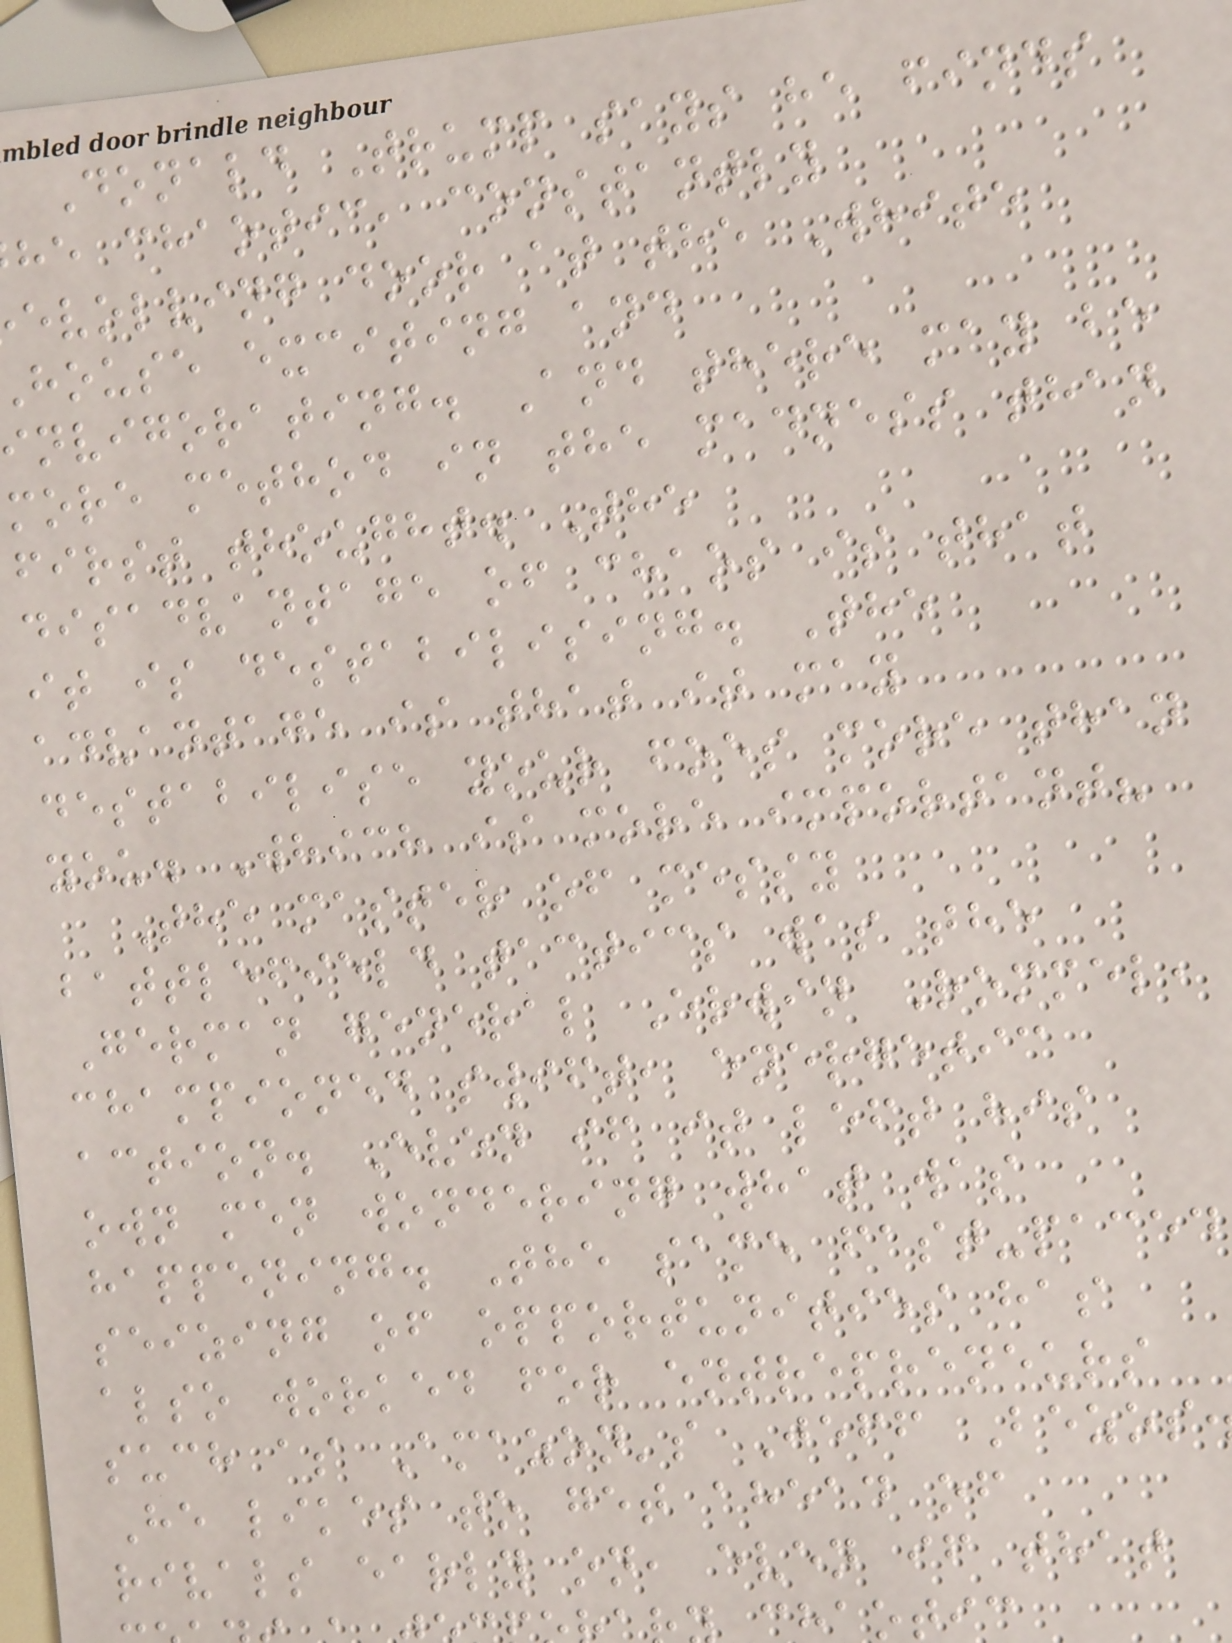Donald Trump says he finds
he chaotic, constantly
evolving door at the White
house exciting and
nvigorating. And there may be
more method in the madness than
first thought. The
disadvantage of chaos is that
it is destabilising. The
advantage is that it may
destabilise your foes more than
you. Which is more important?
The master of messy
battlefield tactics was the
German general Erwin Rommel,
championed swift, energetic
action. Even if it left his
own men wondering what was
happening. The same fast-paced
seizing of opportunities has
also worked for entrepreneurs
such as Amazon's Jeff Bezos
He likes to get ahead of
rivals early on, even if that
